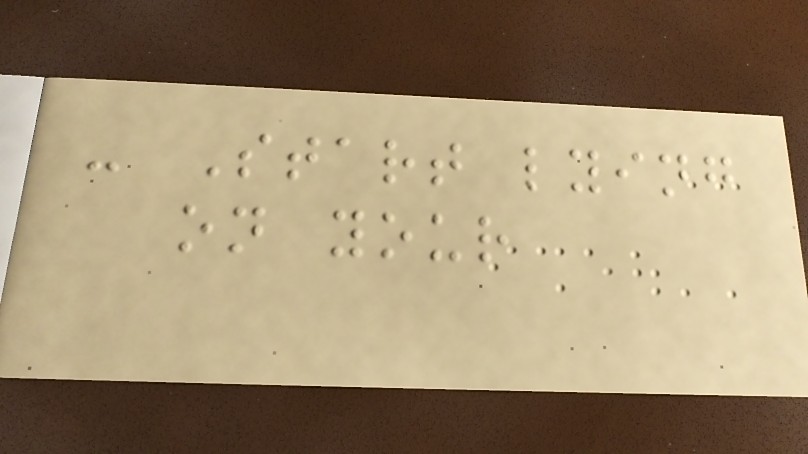- Start lying
on your
